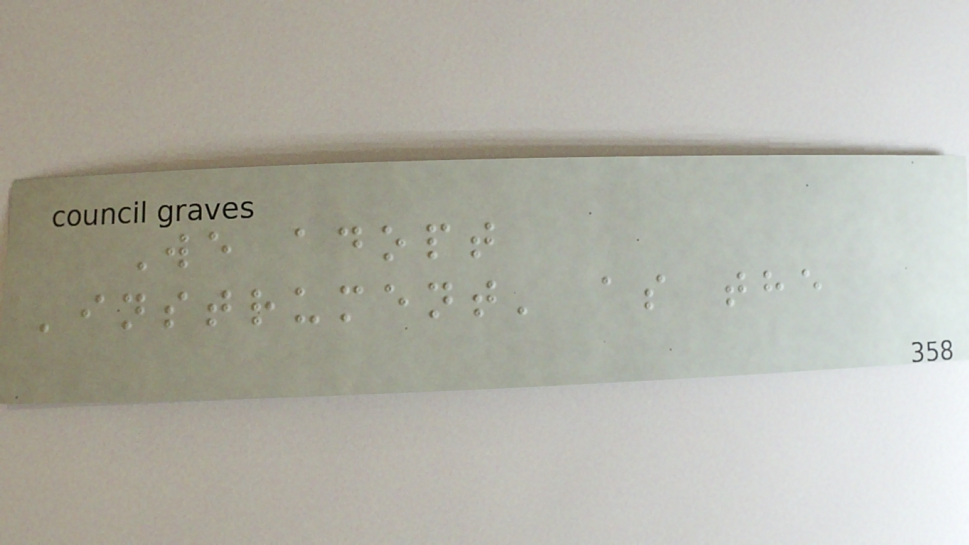We adopt
'instrument' as the
